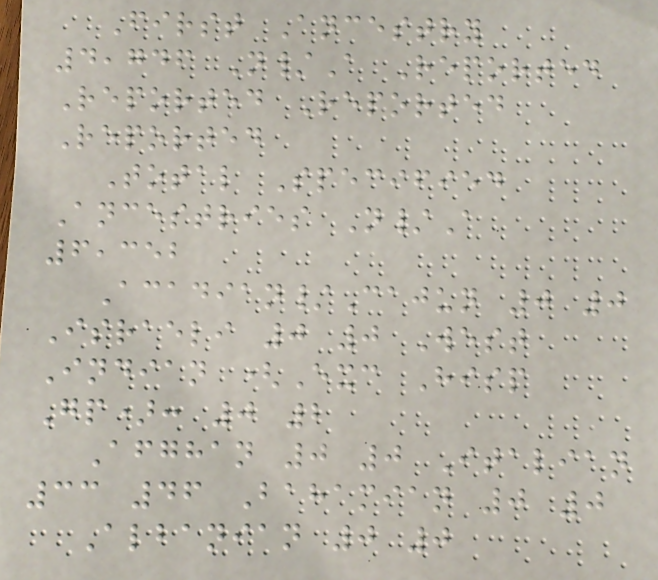First Ancestry
4,746 N/A Reported
Reported Reported
Reported
Total Specified
Ancestries N/A
6,352
Acadian/Cajun 0 0
Israeli 0 0 West
Indian (Exc Hisp
Gp): 0 2
Afghan 0 0 Italian
33 46 Bahamian 0 0
Albanian 0 0
